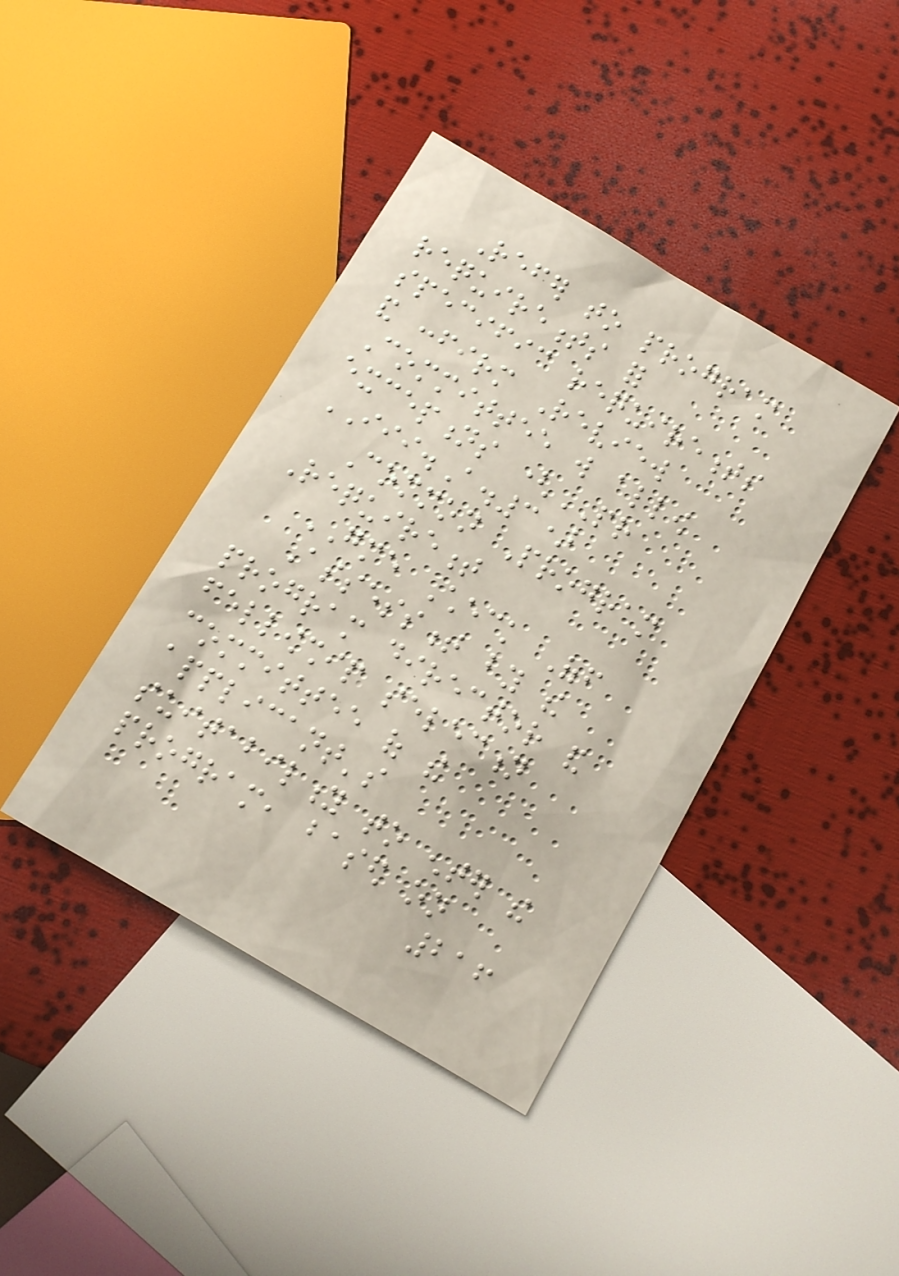Refer to program
requirements for
specific requirements
and confirm Review
Committee will allow
exceptions (PR
III.A.3)
Common Program
Requirement
GME Check Off
Assessment by the
program director and
fellowship selection
committee of the
applicant's
suitability to enter the
program, based on
216
